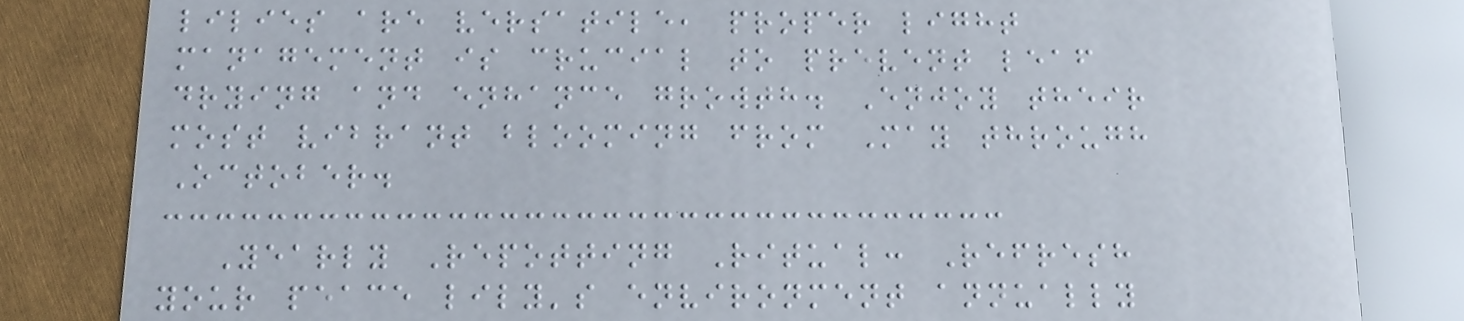lilies are versatile, proper light
management is crucial to prevent leaf
drying and enhance growth. Enjoy their
most vibrant blooming from May through
October.
Yearly Repotting Ritual: Refresh
your peace lily's environment annually
